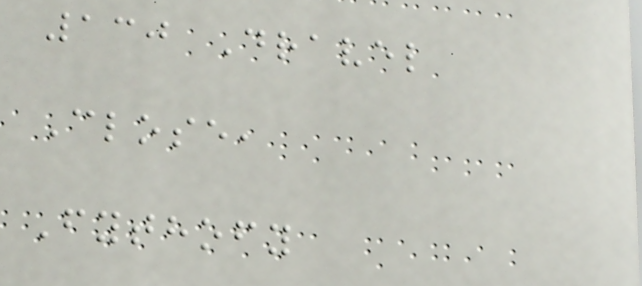130 Dravel
Close,
Fythofy
